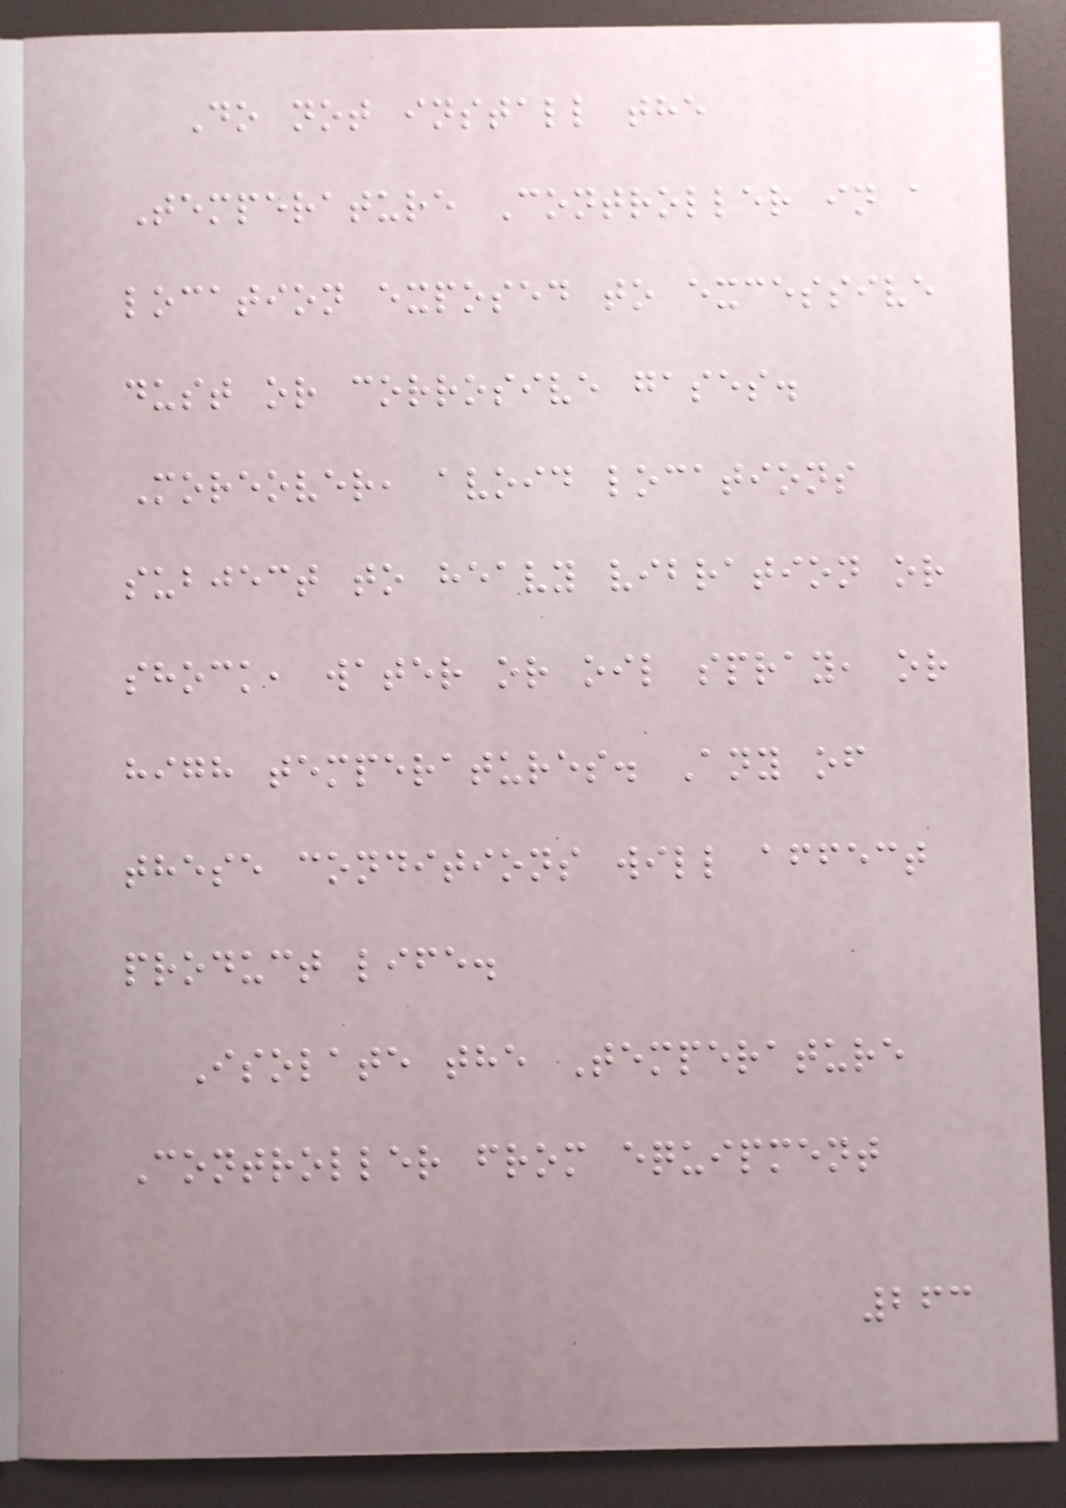Do not install the
Temperature Controller in a
location exposed to excessive
dust or corrosive gases.
Moreover, avoid locations
subject to heavy vibration or
shock, water or oil spray, or
high temperatures. Any of
these conditions will affect
product life.
Isolate the Temperature
Controller from equipment
263
